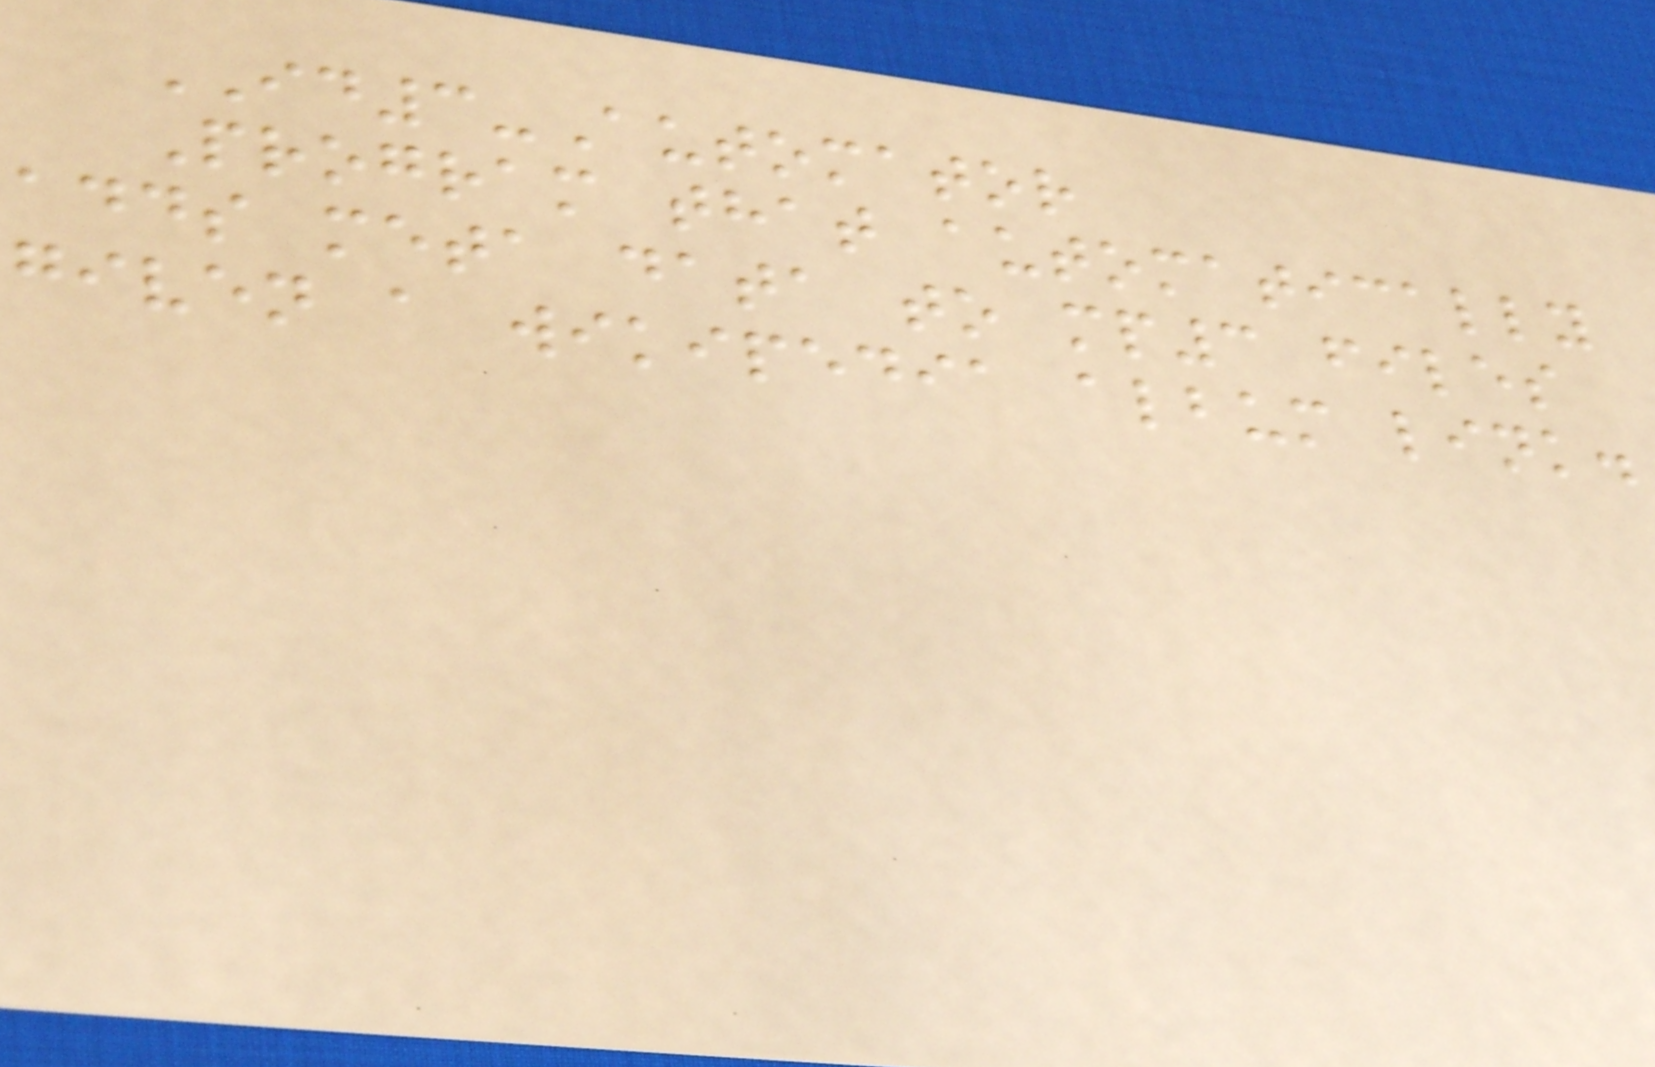ID3-Automator
Program that automatically
adds meta data to mp3 files
given a wikipedia album link.
